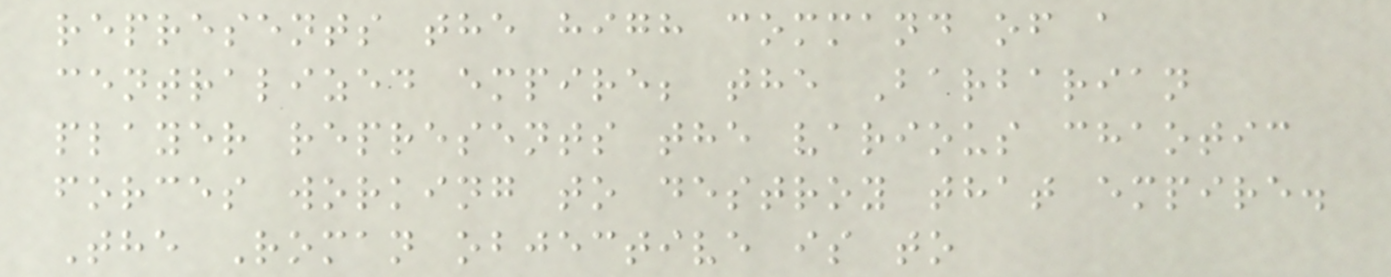represents the high command of a
centralized empire; the Barbarian
player represents the various chaotic
forces working to destroy that empire.
The Roman objective is to
